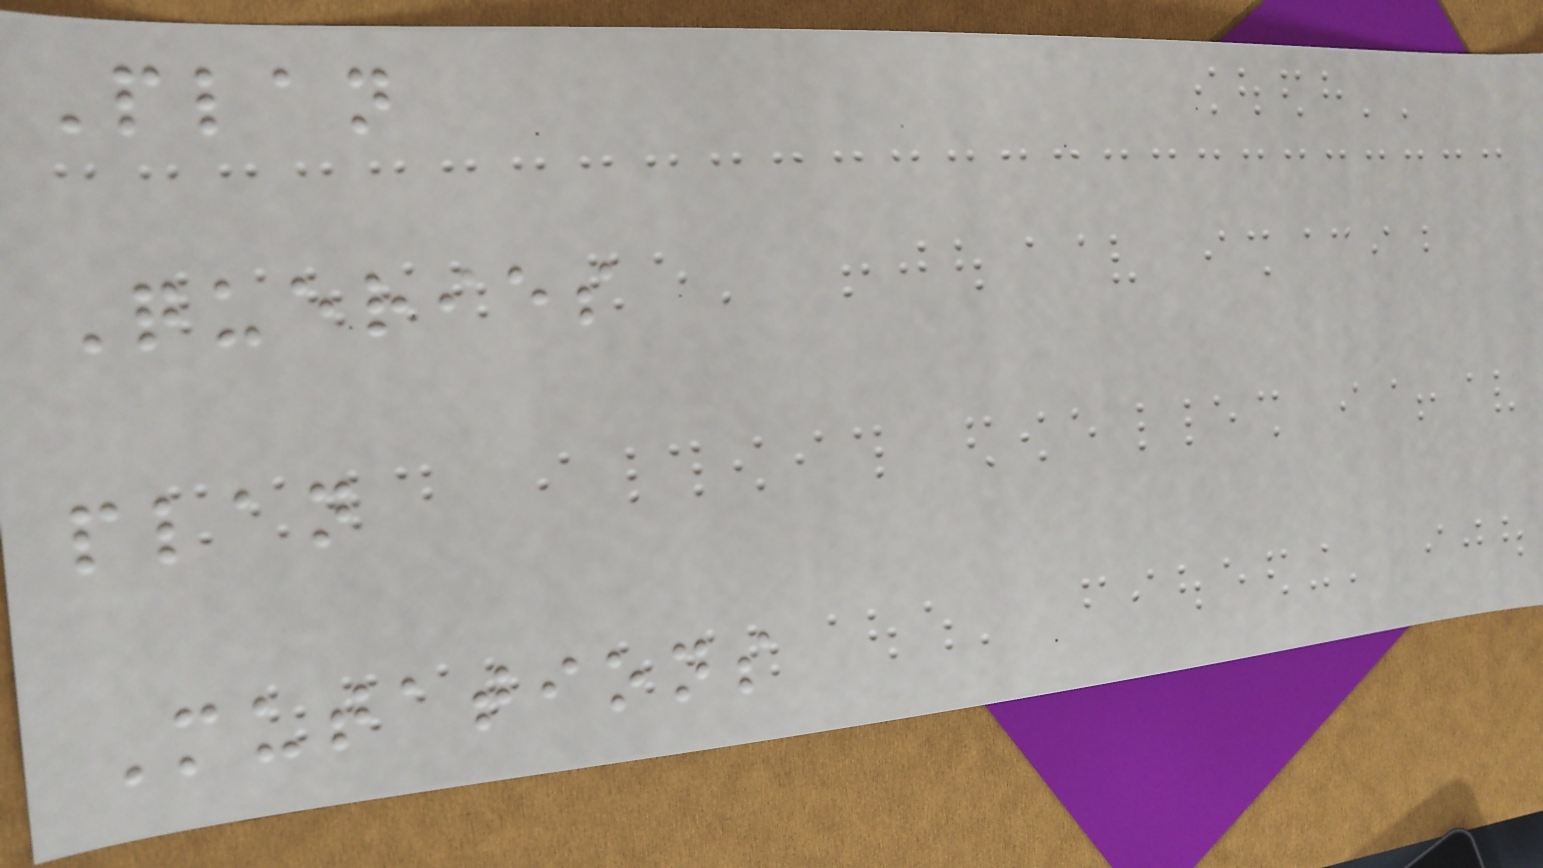Plan
Queries
plan
Mutations
